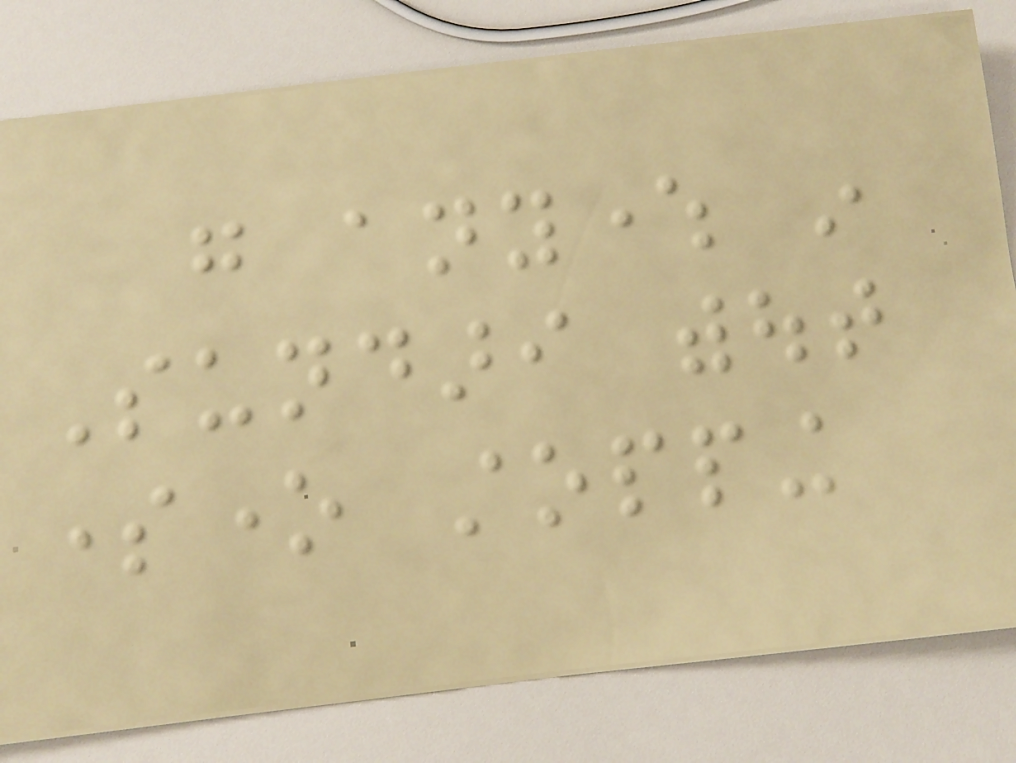go anywhere in
Sundari without
someone stopping
